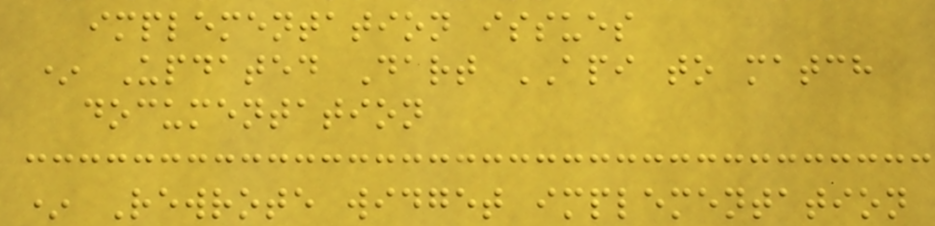implementation issues
* Updated Dart API to match
documentation
* Rewrote widget implementation
